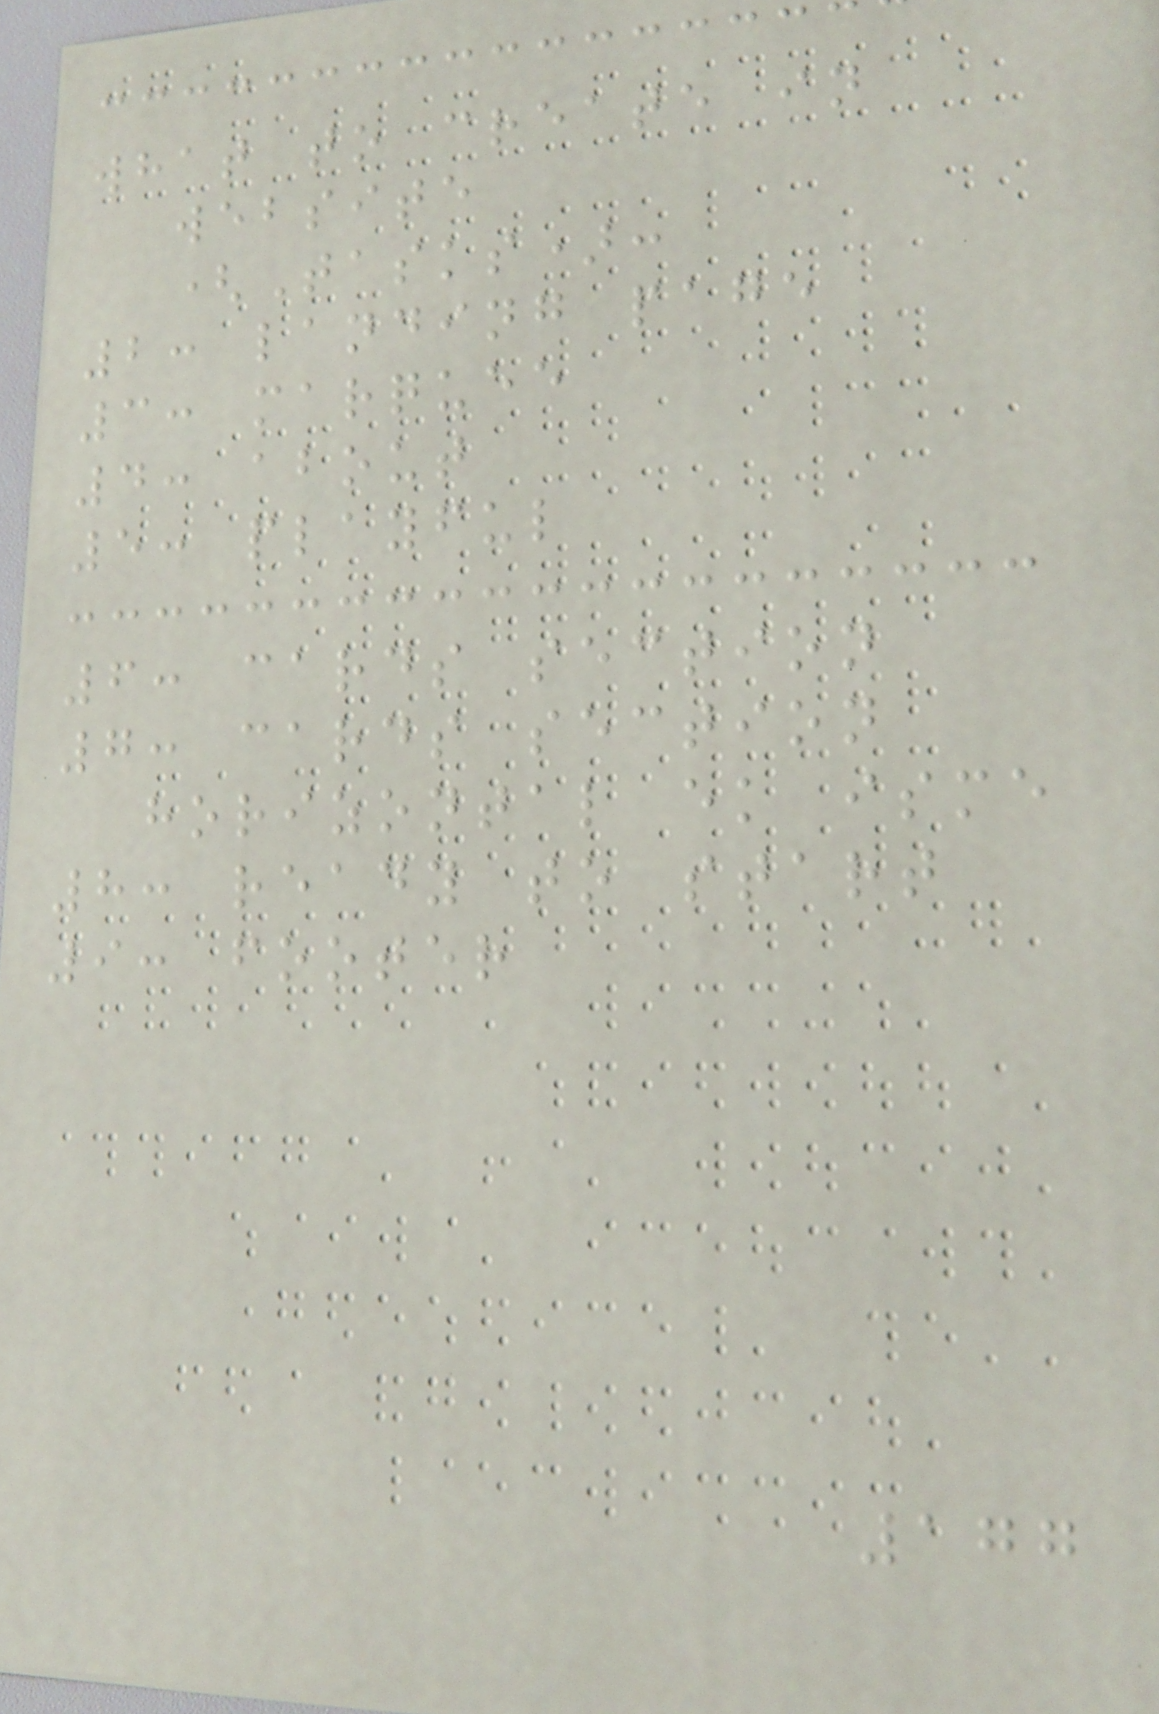what to create in
website
(Tasks):
2: landing page
3: marquee
4: about
5: playful
6: cards section
7: cards section
horizontal ek isme
8: ready to start
9: footer
177
